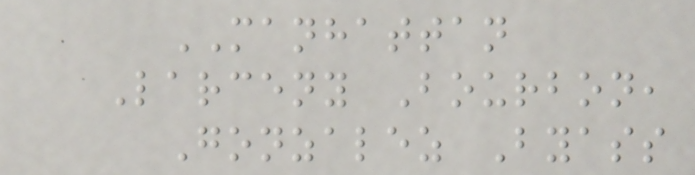MANHATTAN
Larceny Bourbon,
Gonzalez Byass
